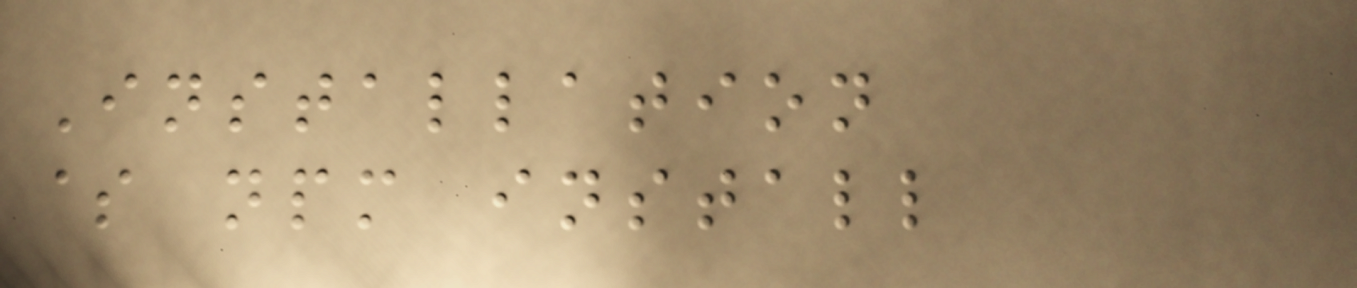Installation
$ npm install
